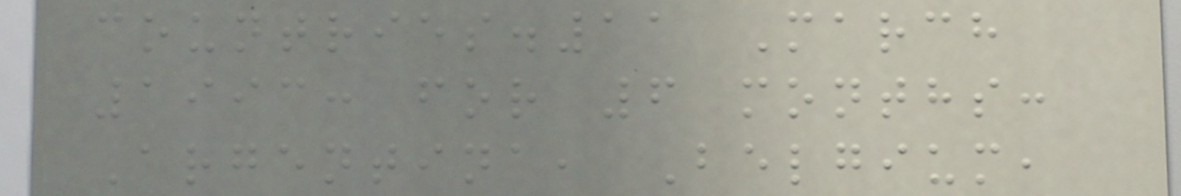countries.11 March
1993: for 6 months:
Argentina, Belgium,
